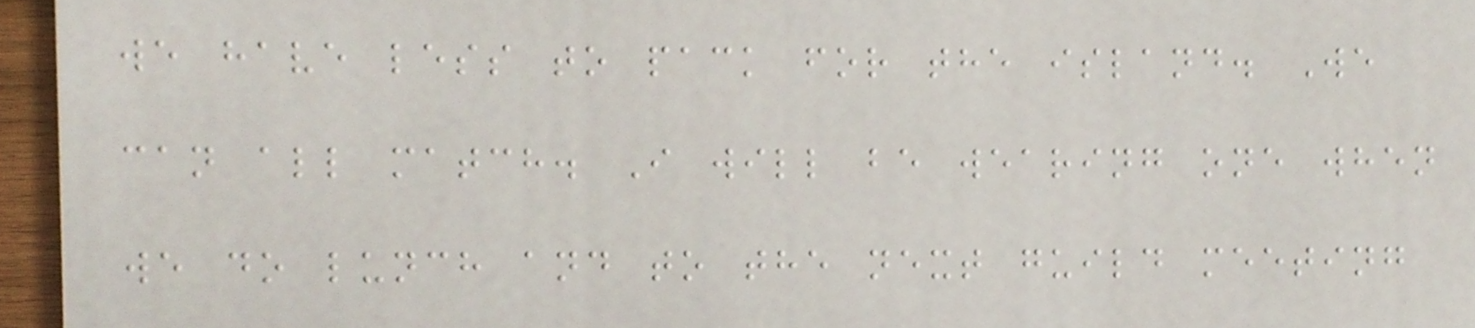we have less to pack for the island. We
can all match. I will be wearing one when
we do lunch and to the next guild meeting
